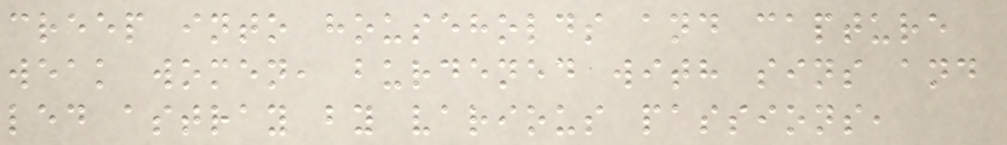creep into households and capture
weak women, burdened with sins and
led astray by various passions,
